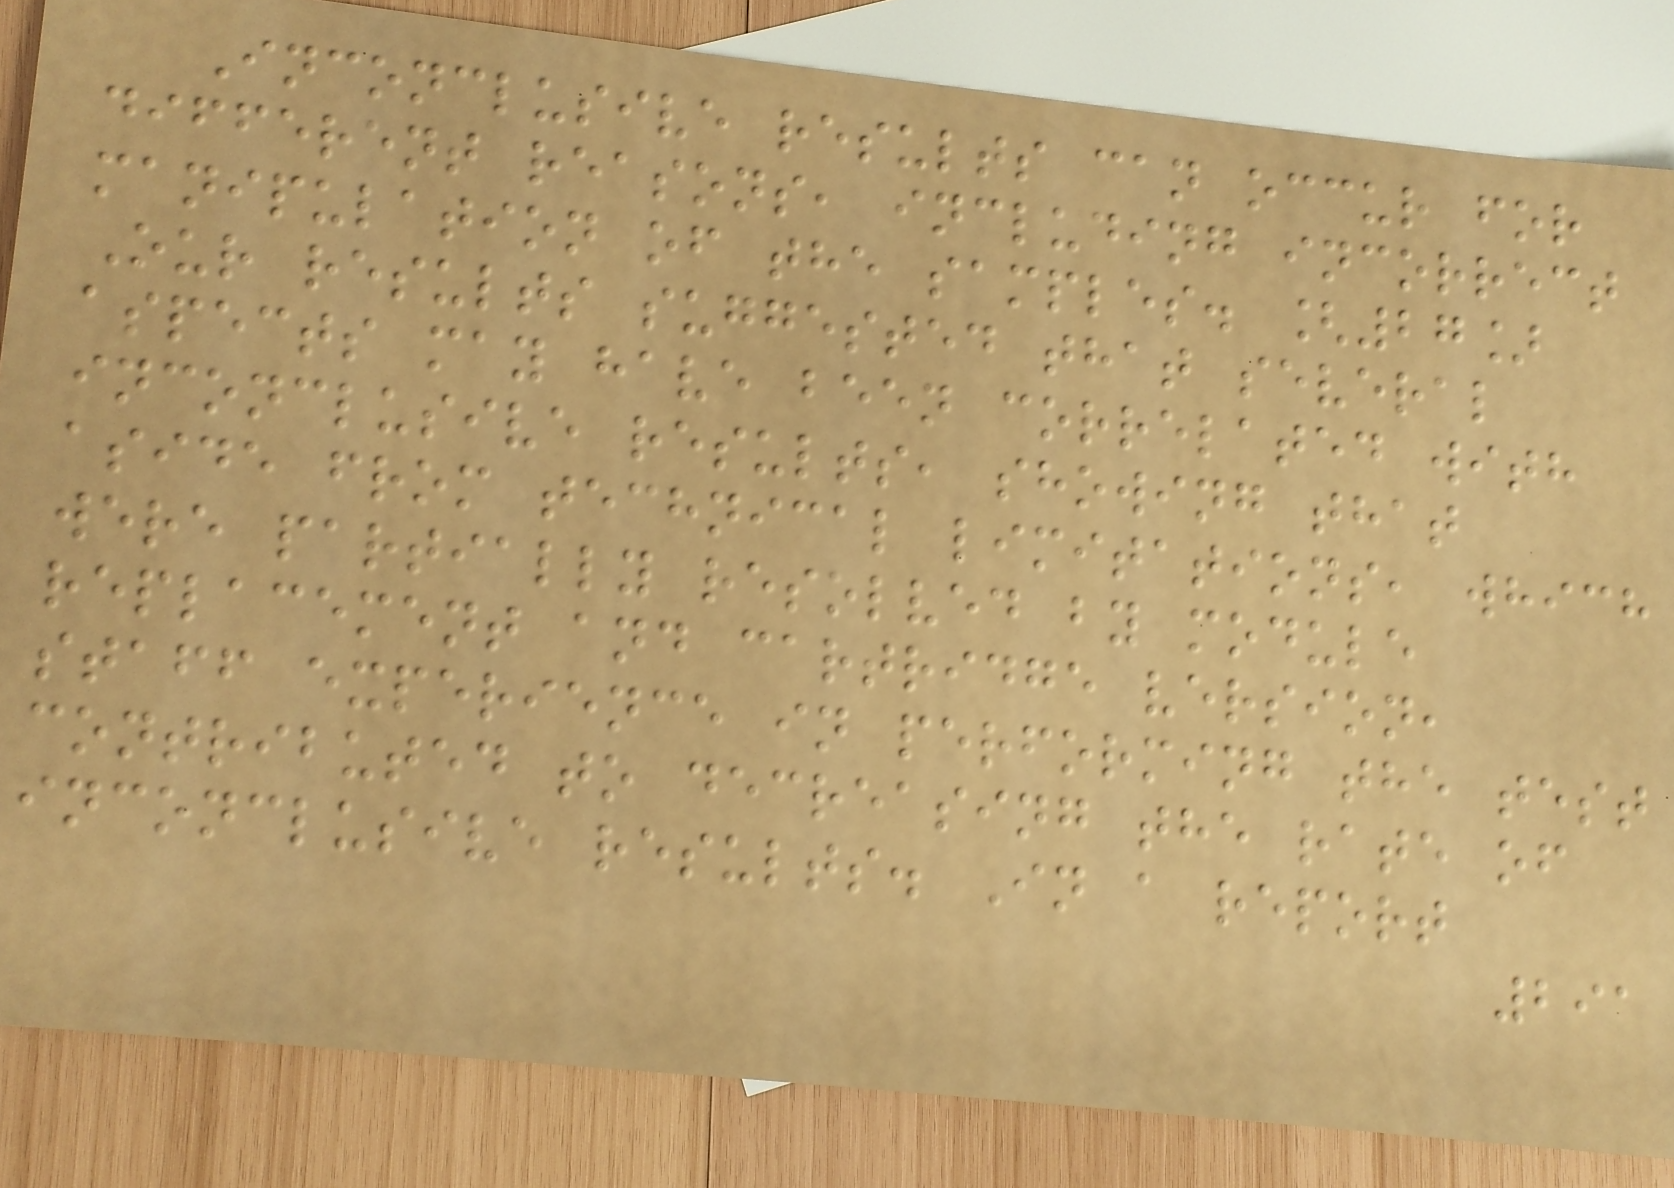Inconclusive results can occur for
different reasons, including incorrect
manipulation of the samples. [27]
Our results suggested that several
aspects may have been correlated with
inconclusive results, showing that
aside from technical limitations, which
were partially resolved by module
replacement and cartridge version,
staff experience in performing the test
contributed to decreasing the rate of
inconclusive results. In a report
291
